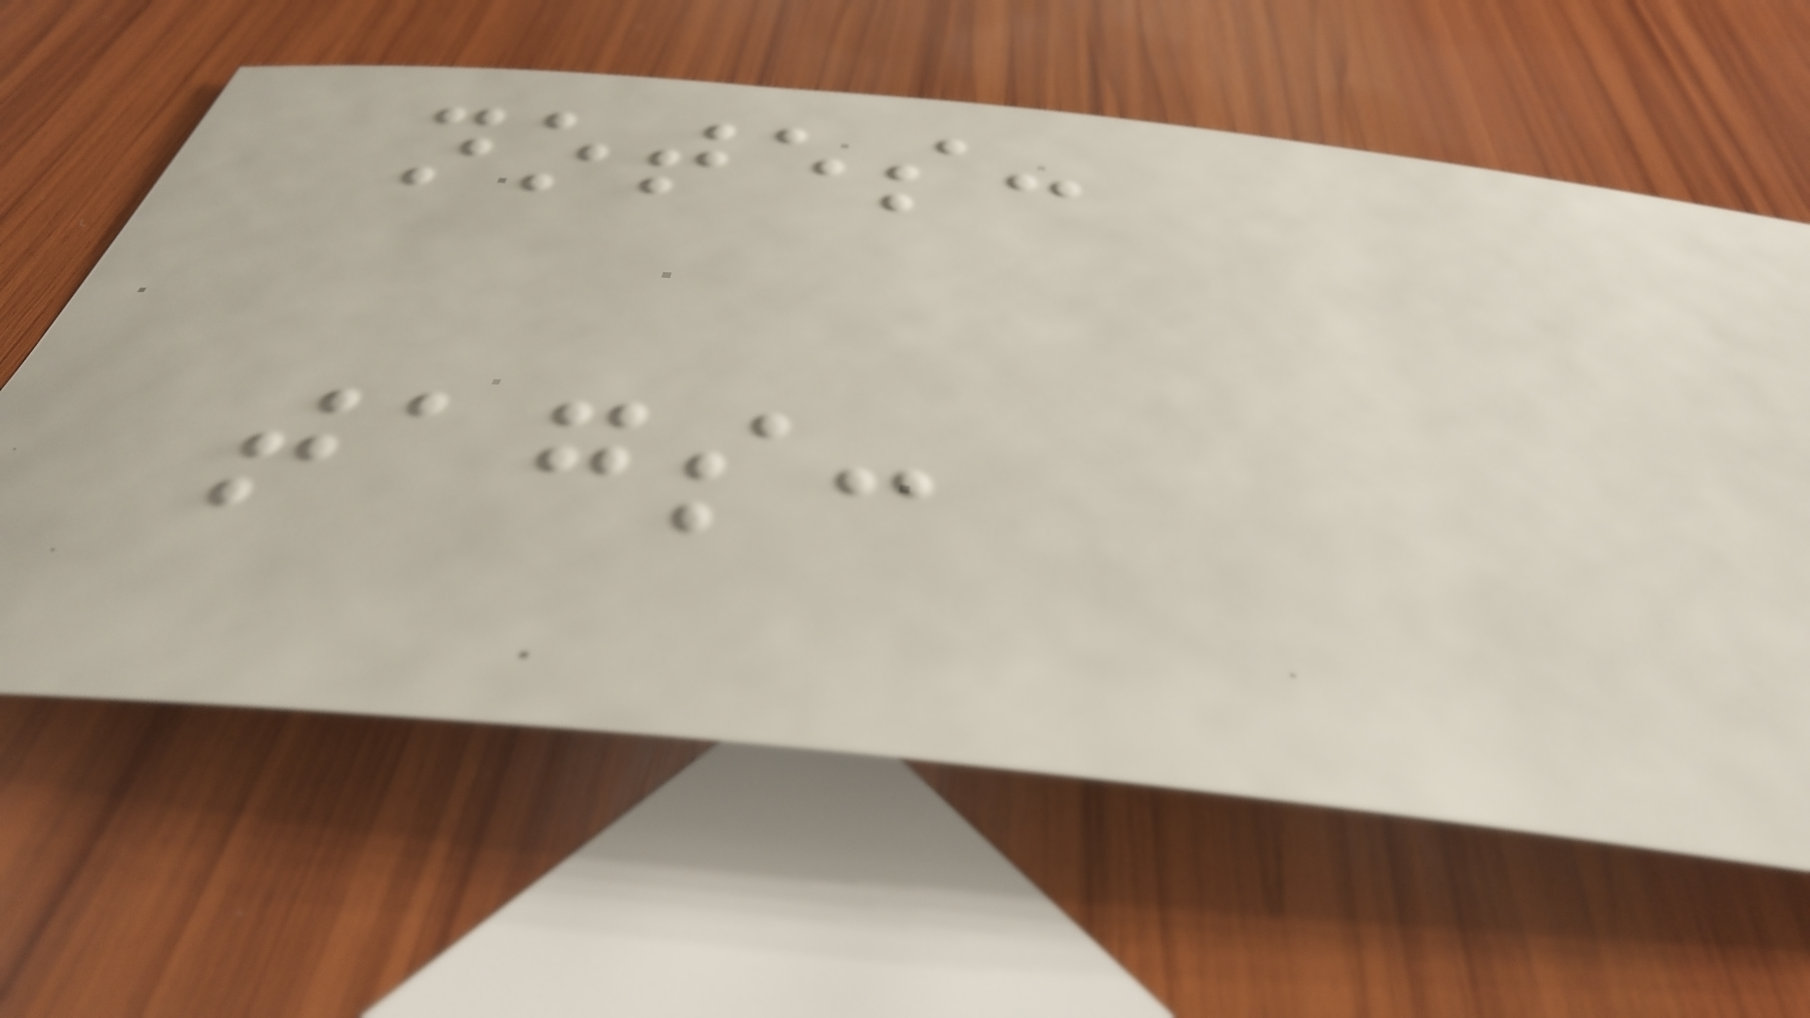notes:
tags:
